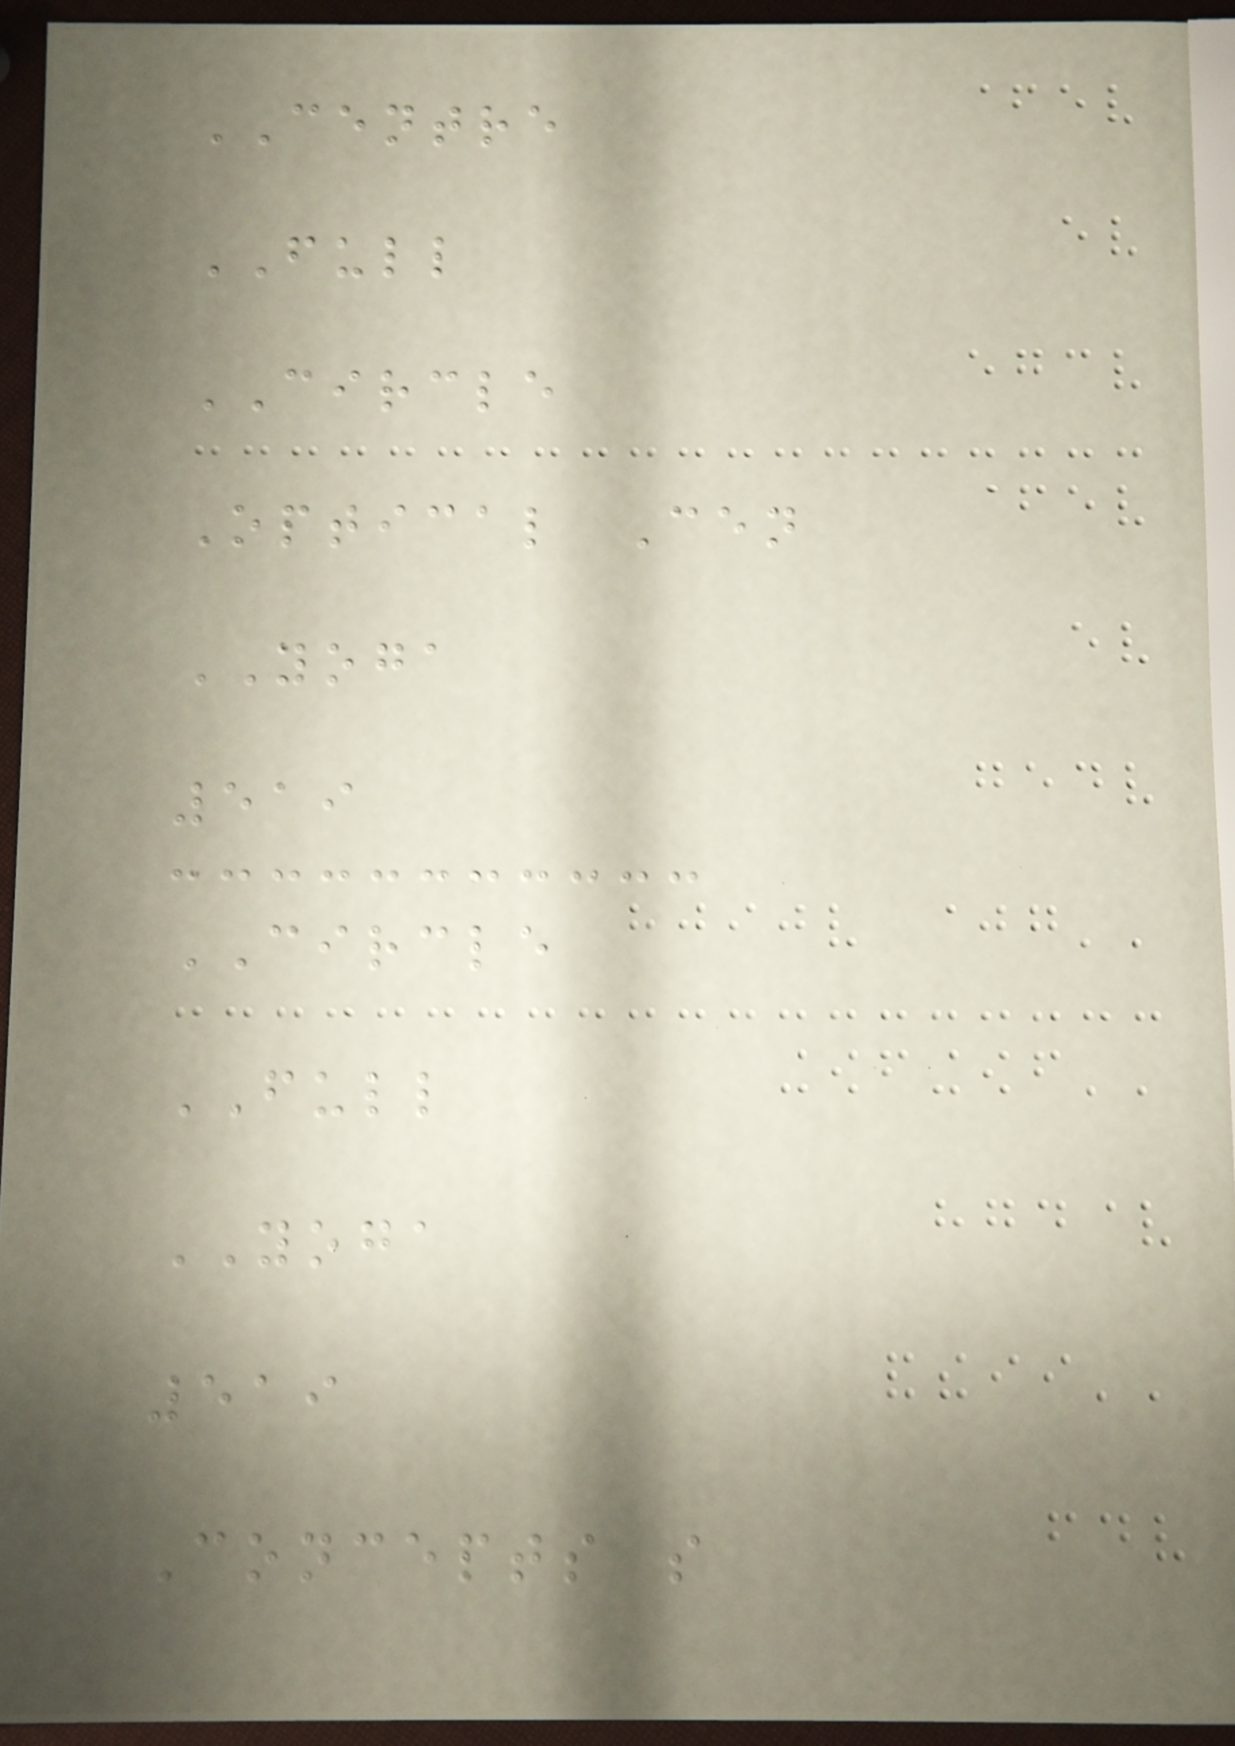CENTRE
FULL
CIRCLE
Optical Cen
YOGA
519
CIRCLE
FULL
YOGA
519
Concepts s
